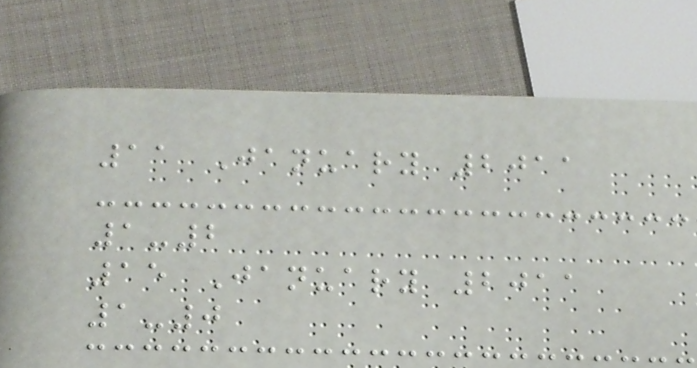11 January 2011
1-2
15 January 2011
1-0
